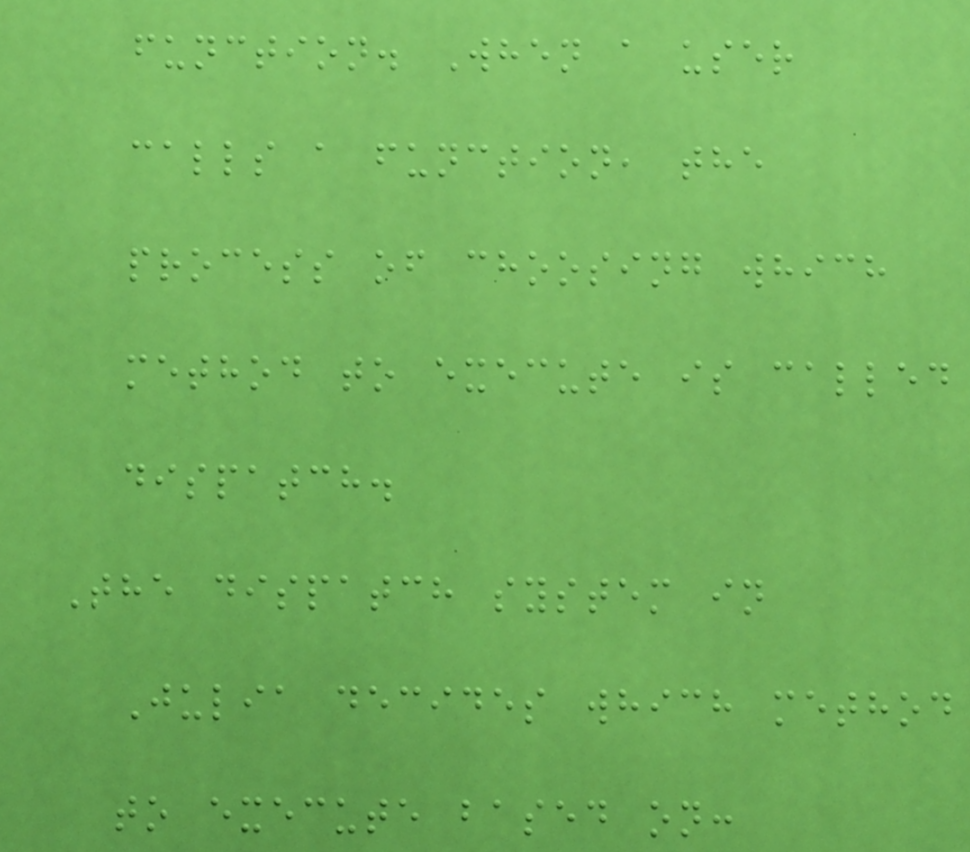function. When a user
calls a function, the
process of choosing which
method to execute is called
dispatch.
The dispatch system in
Julia decides which method
to execute based on:
